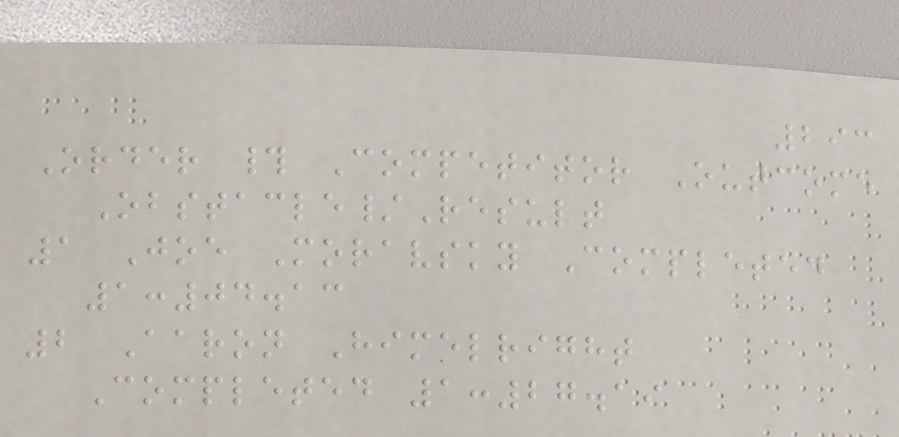293
Order # Competitor Outcome
Obstacle/Result
1 Joe Moravsky Completed
1:04.13
2 Aaron Himelright
Completed 1:27.19
